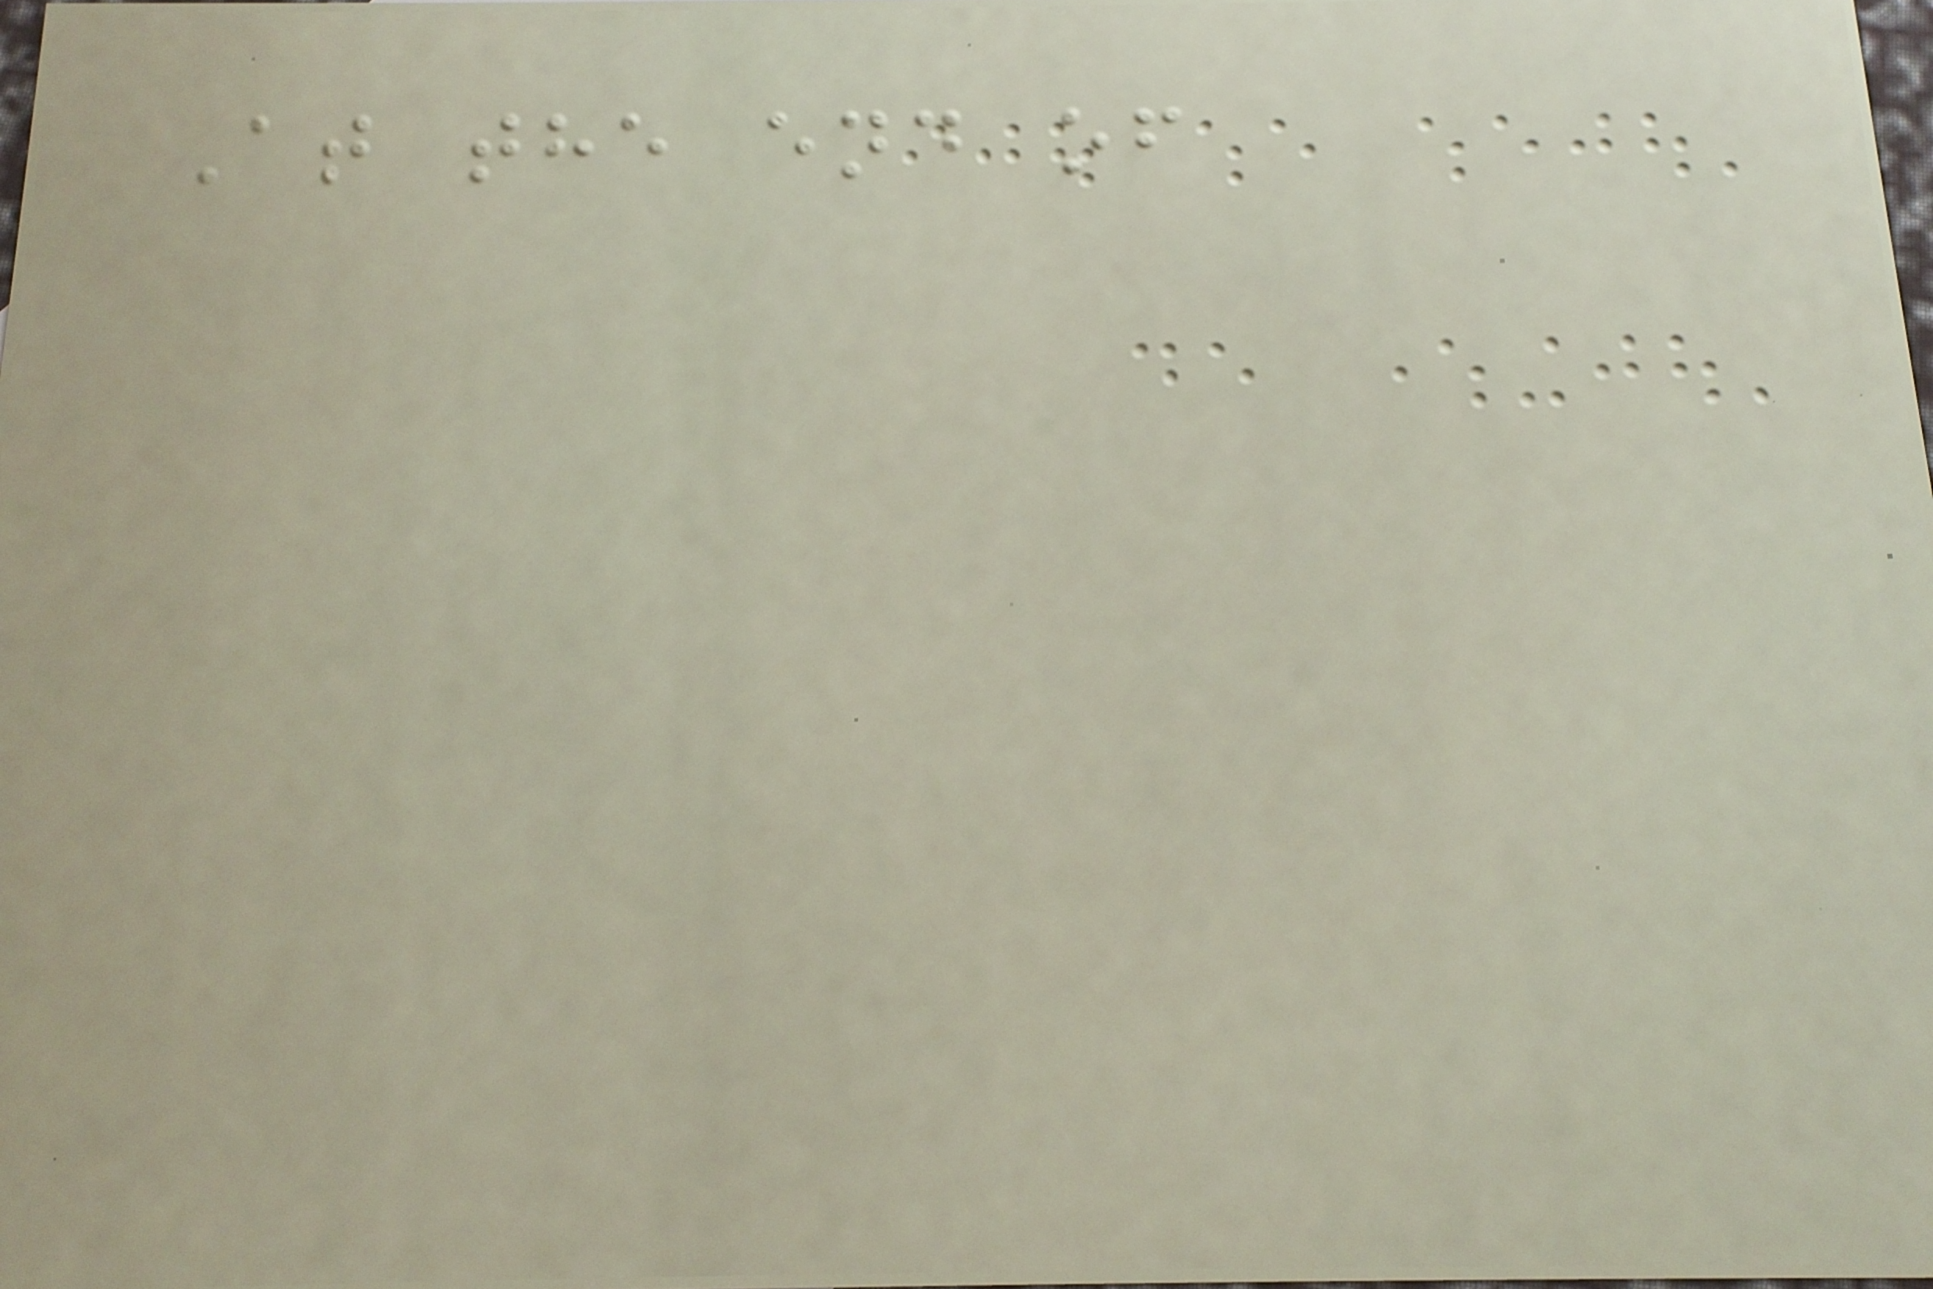At the end of
